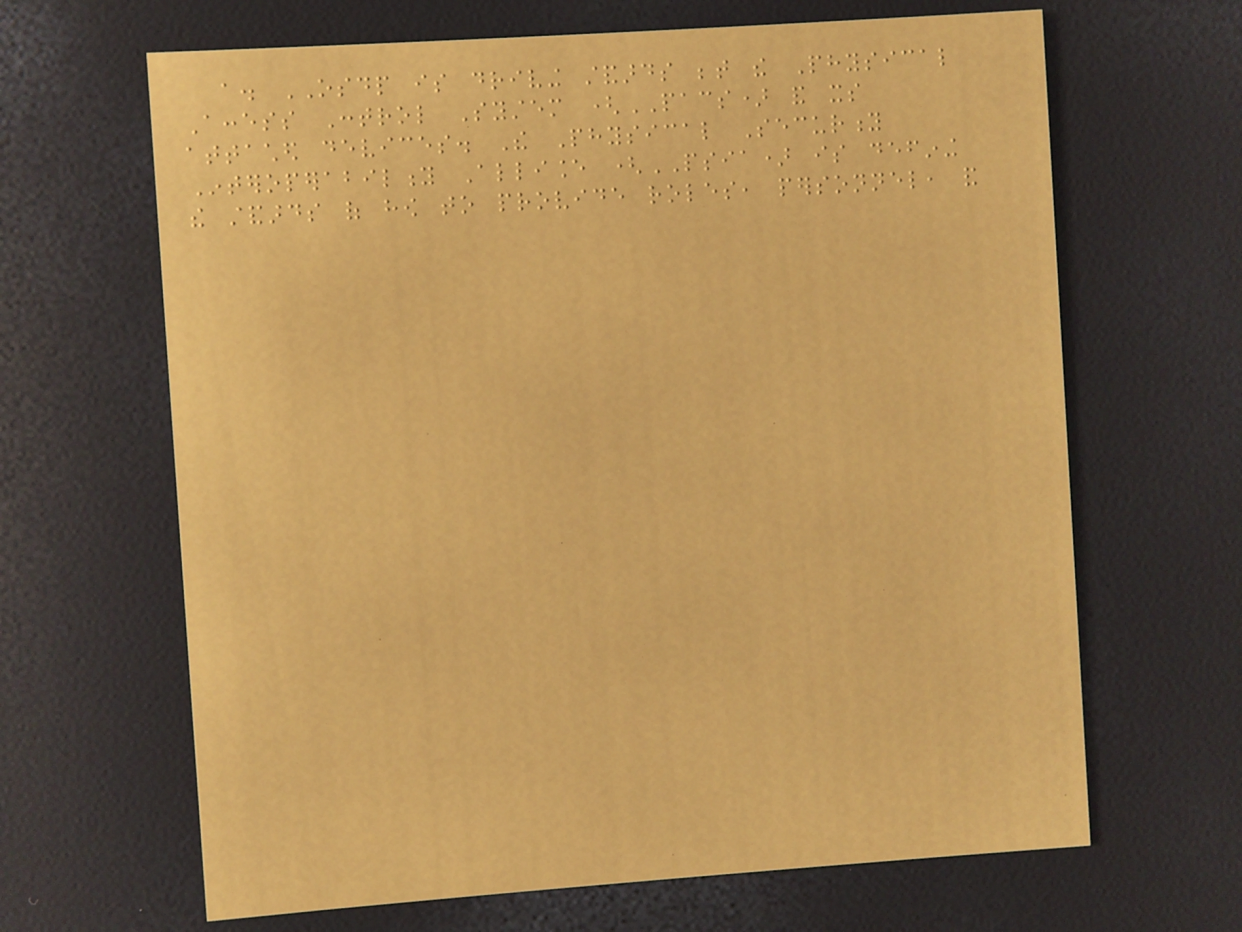a. OSDP is driving standards between the Physical
Access Control System (PACS) and its
attached devices. The Physical Security
Interoperability Alliance (PSIA) is defining
the standards of how to provide roles, personnel, and
